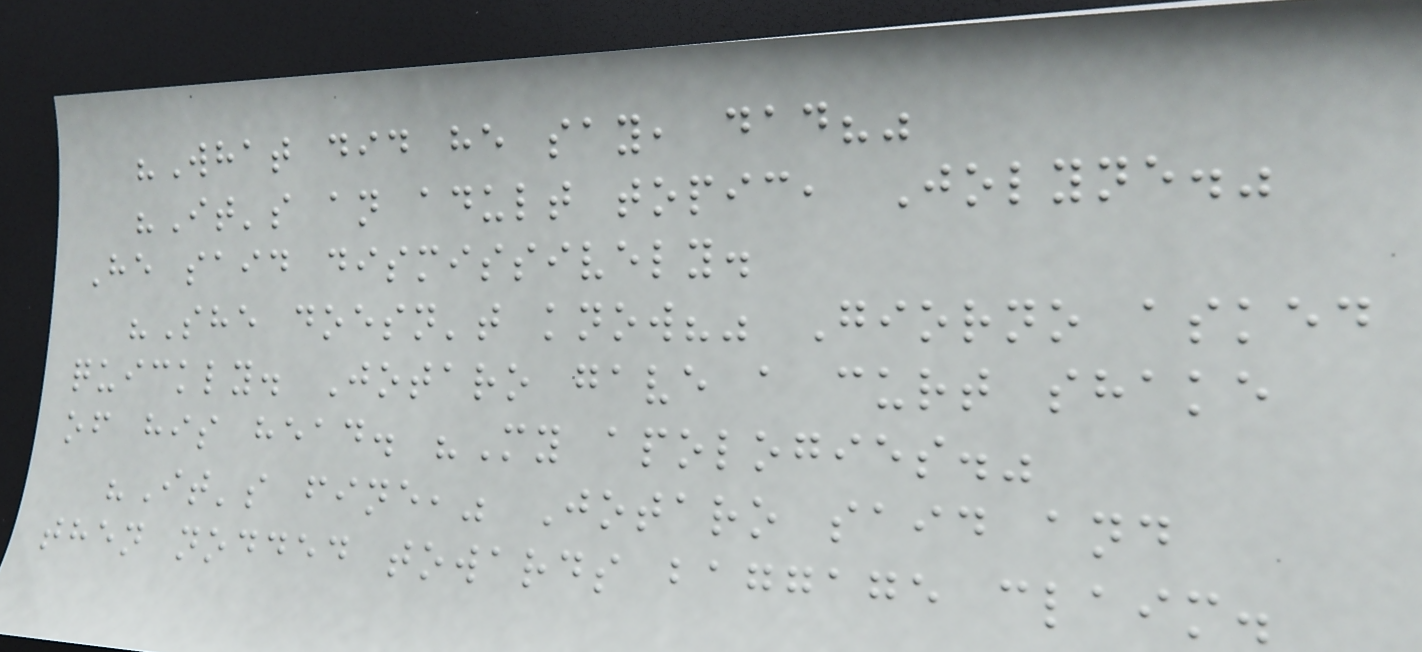"What did he say, dad?"
"It's an adult topic, Jolyne."
He said dismissively.
"She doesn't know?" Giorno asked
quickly. Jotaro gave a curt shake
of his head. "My apologies."
"It's fine," Jotaro said and
then nodded towards baggage claim.
